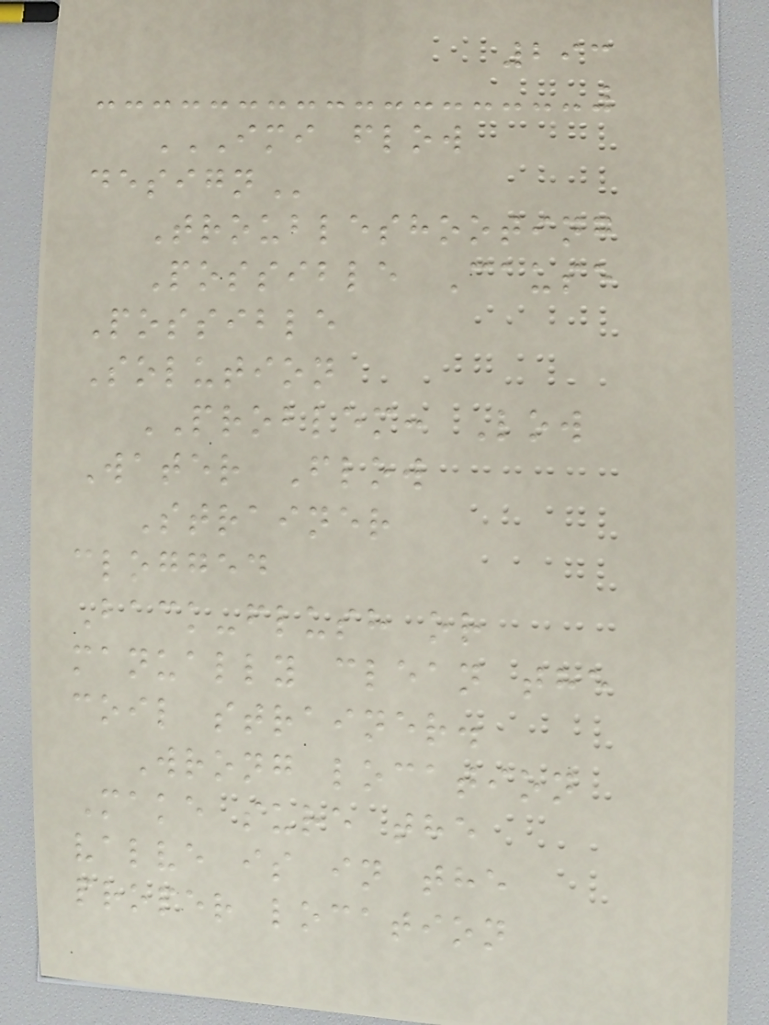293
IMI FLOW
DESIGN
Troubleshooting
Possible Cause
Possible
Solution
PROBLEM: Low
Water Flow
Strainer
clogged
Back-flush or
manually clean the
coil strainer.
Wrong location
Make sure the
valve is in the
proper location
